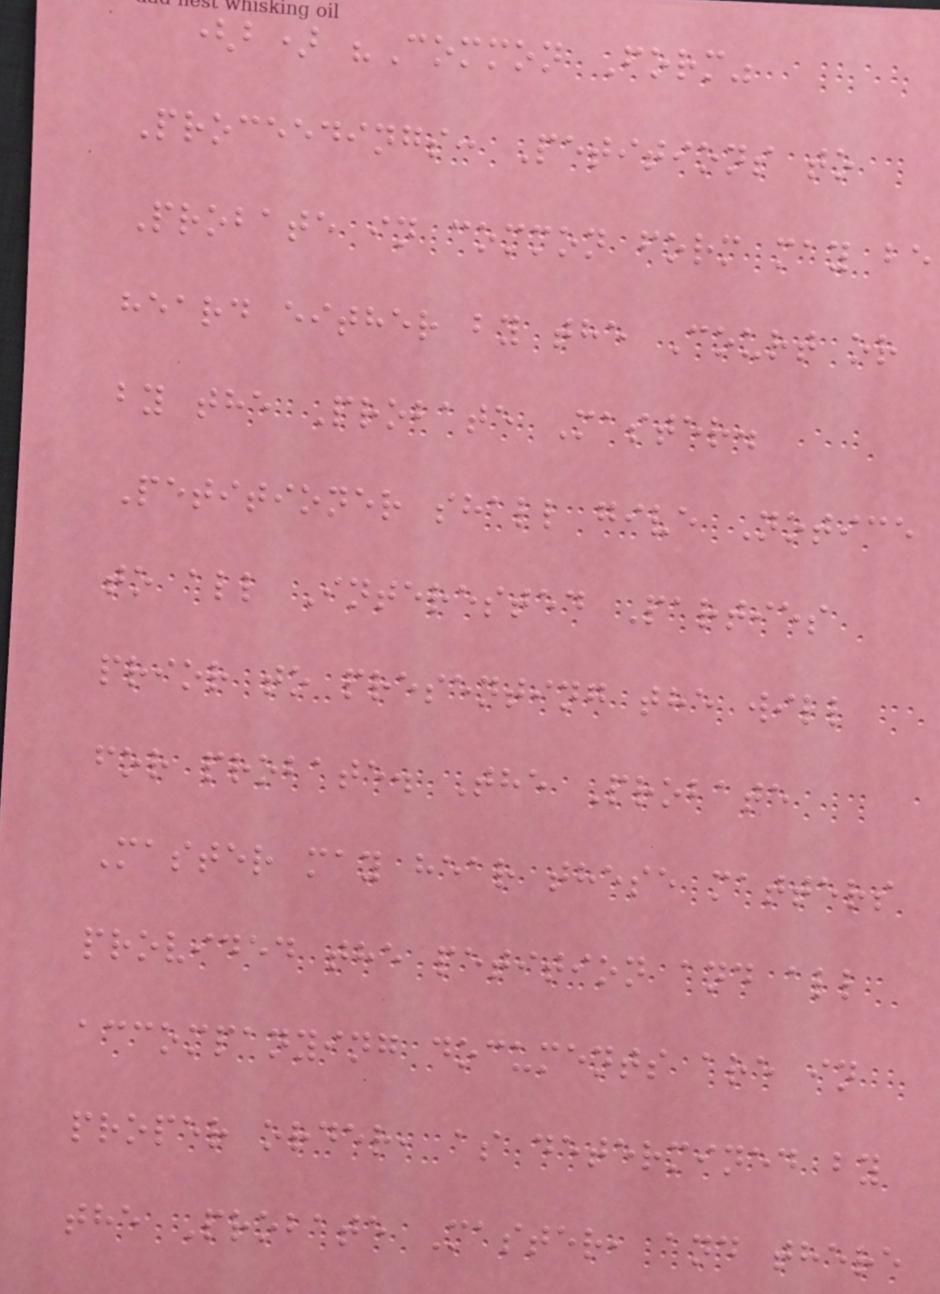(b) "Common Form"
Proceedings: Petitions to
Probate in common form may be
heard either by the Court or
by the Probate Master.
Petitioner shall give Notice
to all Interested Parties
prior to presenting the will
for probate. The Probate
Master may hear these matters
provided the petition and all
accompanying documents are in
proper order, as determined by
the Probate Master, and there
